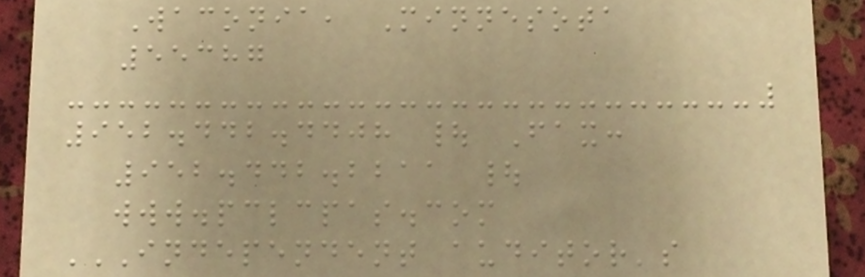Waconia, Minnesota
55387
952.442.4408 | Fax:
952.442.2211 |
www.pclcpas.com
INDEPENDENT AUDITOR'S
